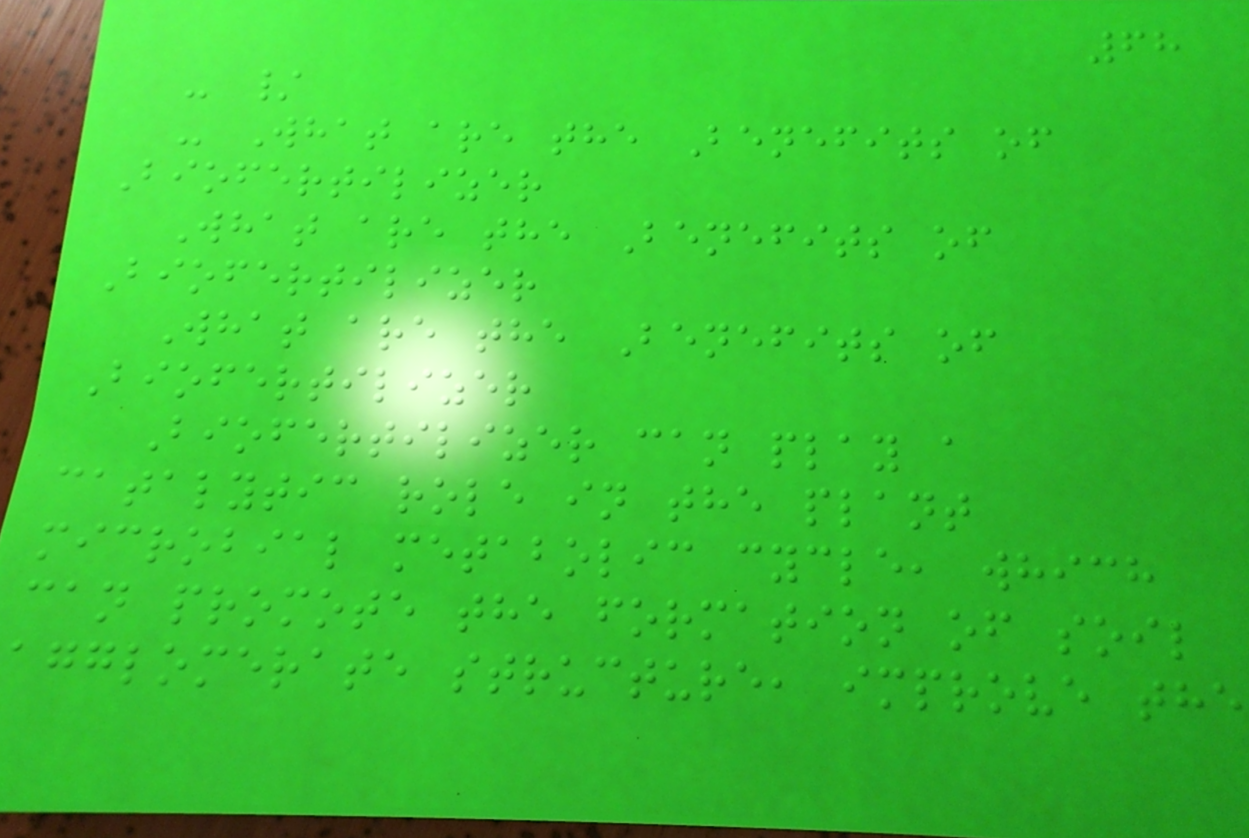68
- /
- What are the Benefits of
Biofertilizer
What are the Benefits of
Biofertilizer
What are the Benefits of
Biofertilizer
Biofertilizer can play a
catalytic role in the plant
microbial metabolic cycle, which
can promote the formation of soil
agglomerate structure, improve the
